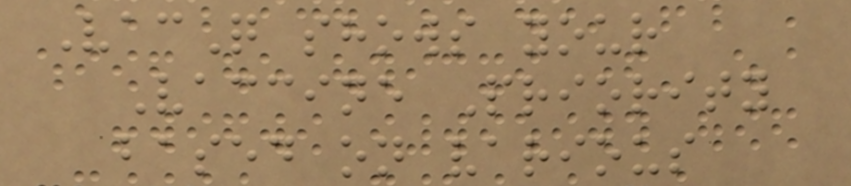VacQ shows your
Vaccine Priority
based on various
